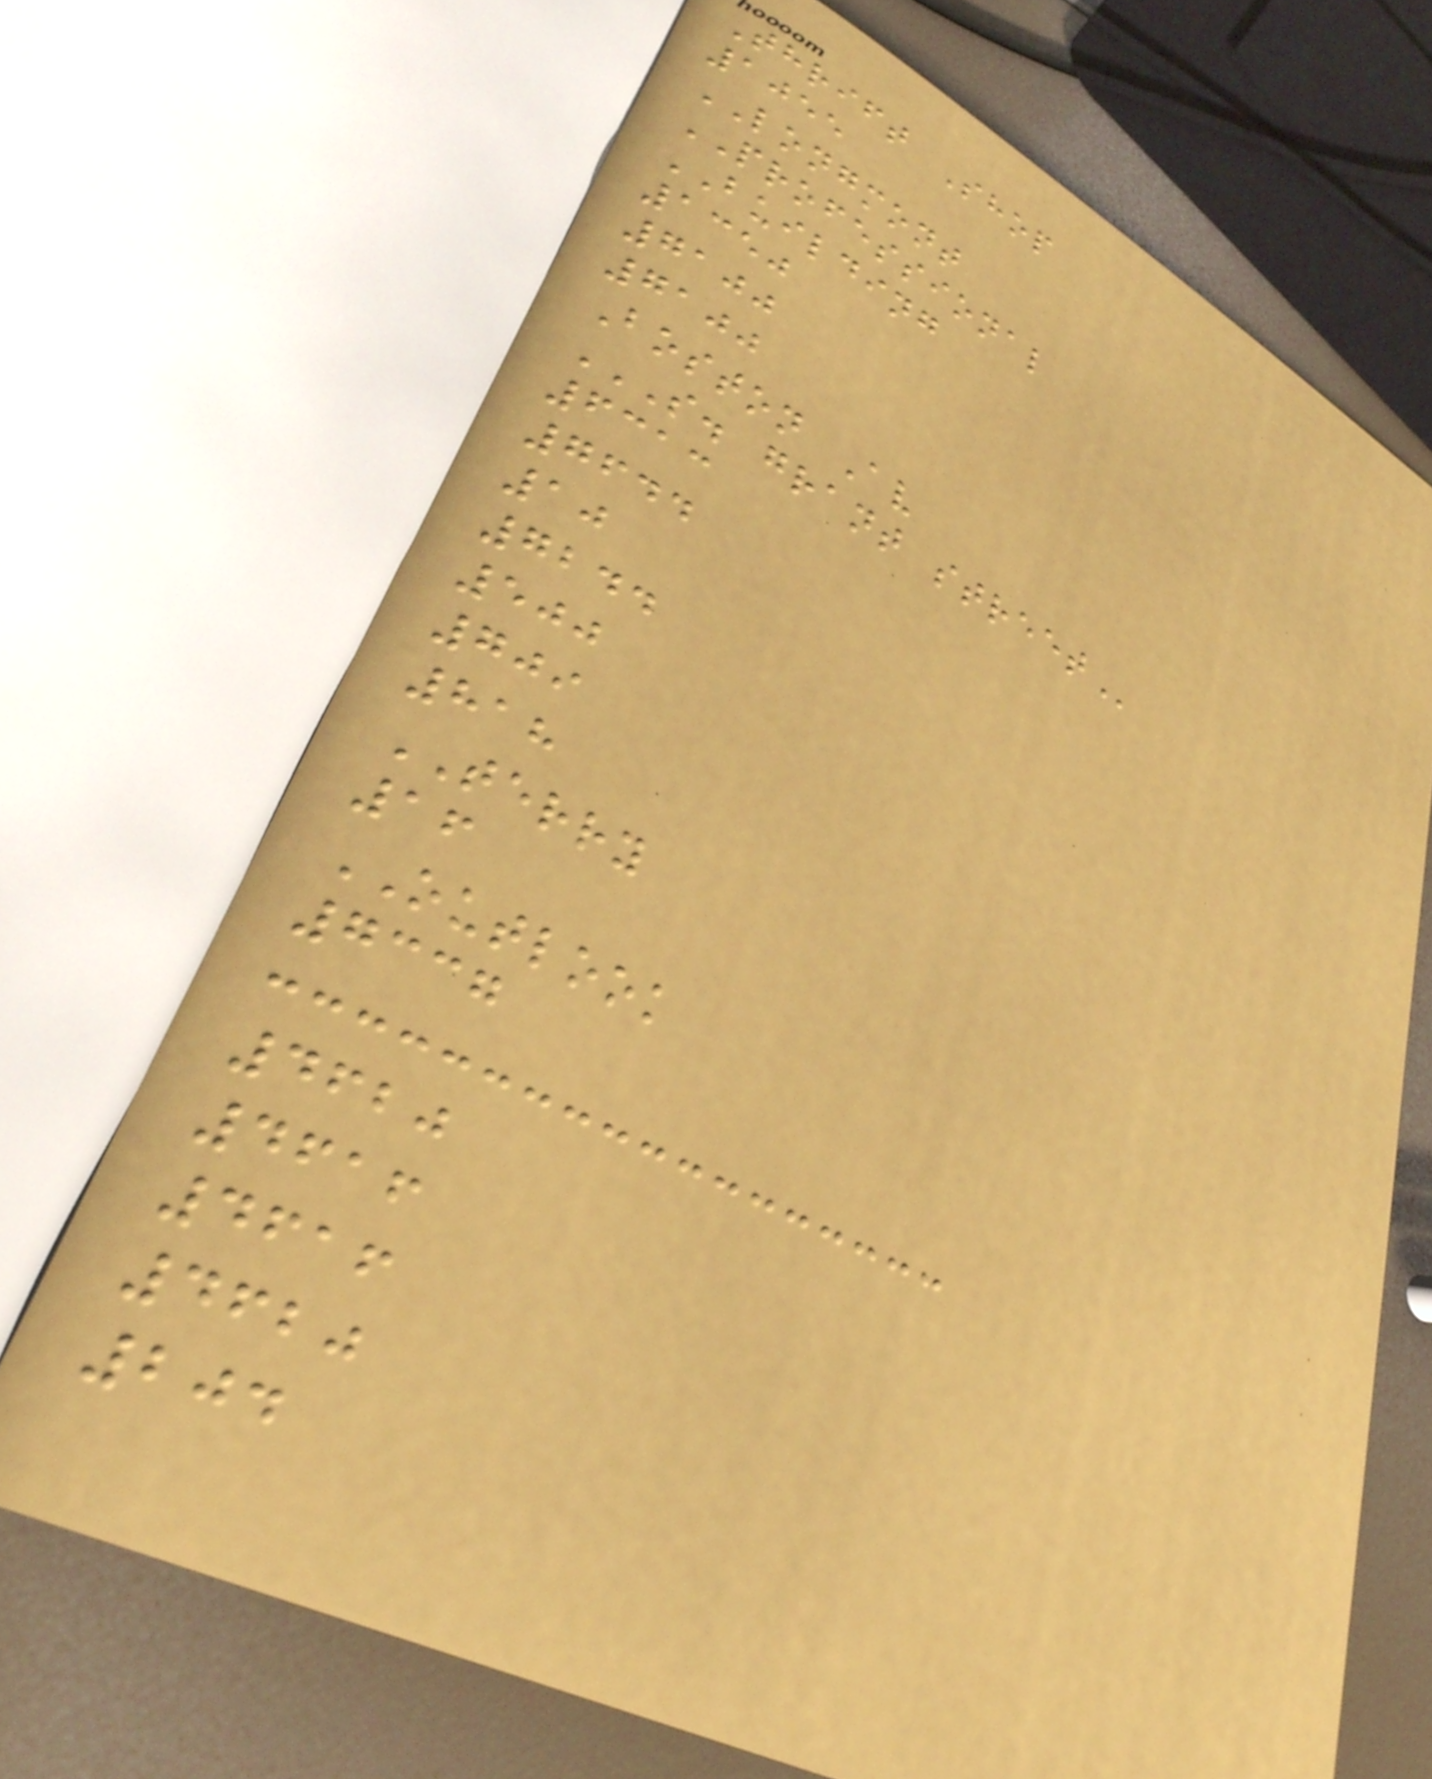Thrift Shop
1055
LONGMONT
PROFESSIONAL
BUILDING
1350
7100
7100
Boston Av
S. GRANT STREET
6313
7644
10
7244
500
709
818
TERRY
16
OUTLOOK
7337
4620
4616
4616
4620
204
